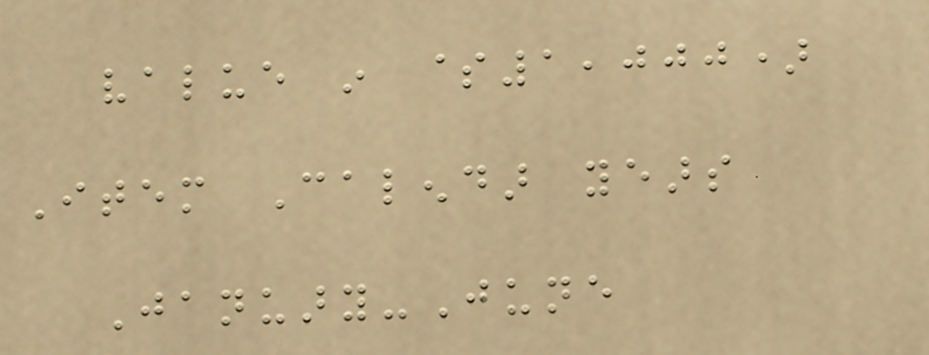value in $1,000)
Item Calendar years
January-June
